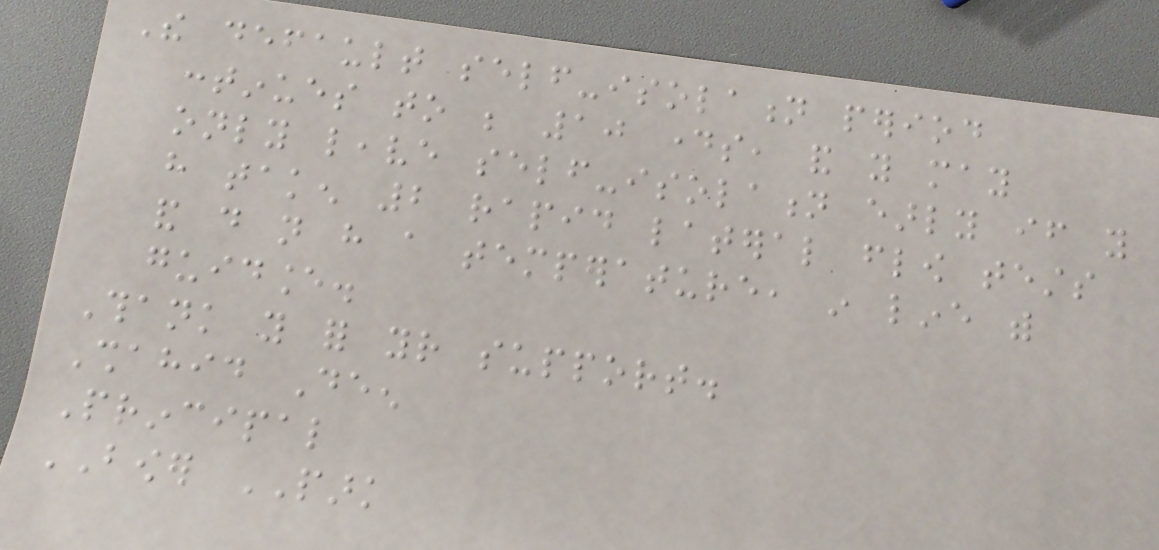The default self-isolation period
continues to be 10 days, and you may
only leave self-isolation early if you
have taken 2 rapid lateral flow tests
and do not have a temperature, in line with
guidance.
Thank you for your support.
Shahid Deen
Principal
BOWER PARK
